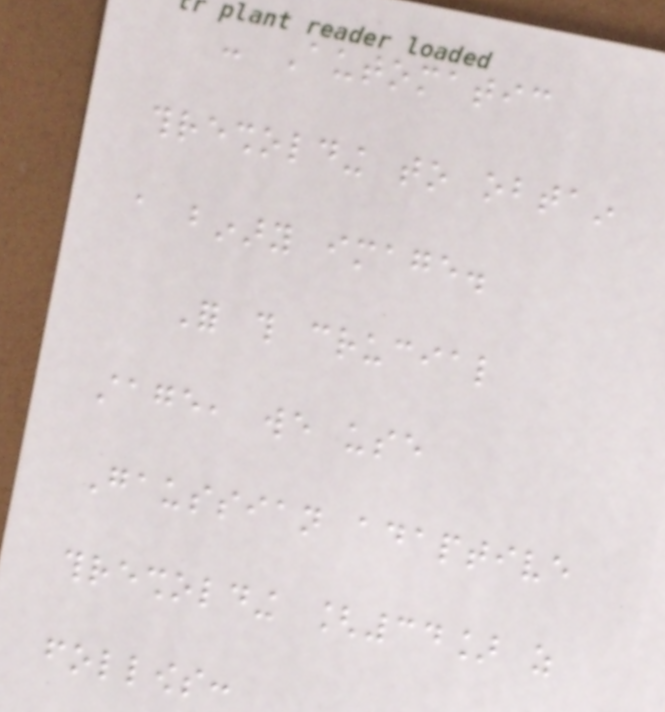- Automatic
thresholding to obtain
a binary image.
For this crucial
stage, we use
Gaussian adaptive
thresholding [34] as
follows:
